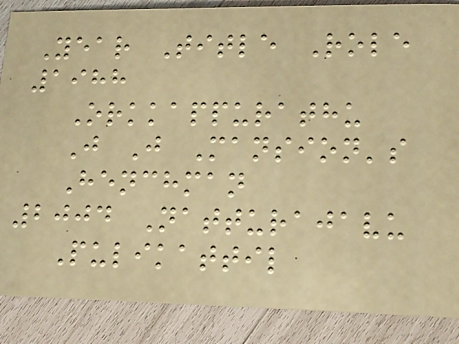Year Title Role
1988
Orkkappurathu
J J Mansion's
Henchman
2004 Natturajavu
Pulikattil
